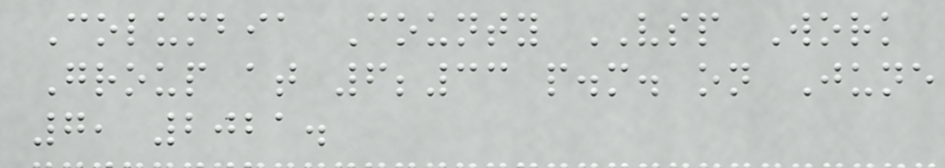Columbia County VSP Work
Group at 6;33 p.m. on June
7, 2021.
